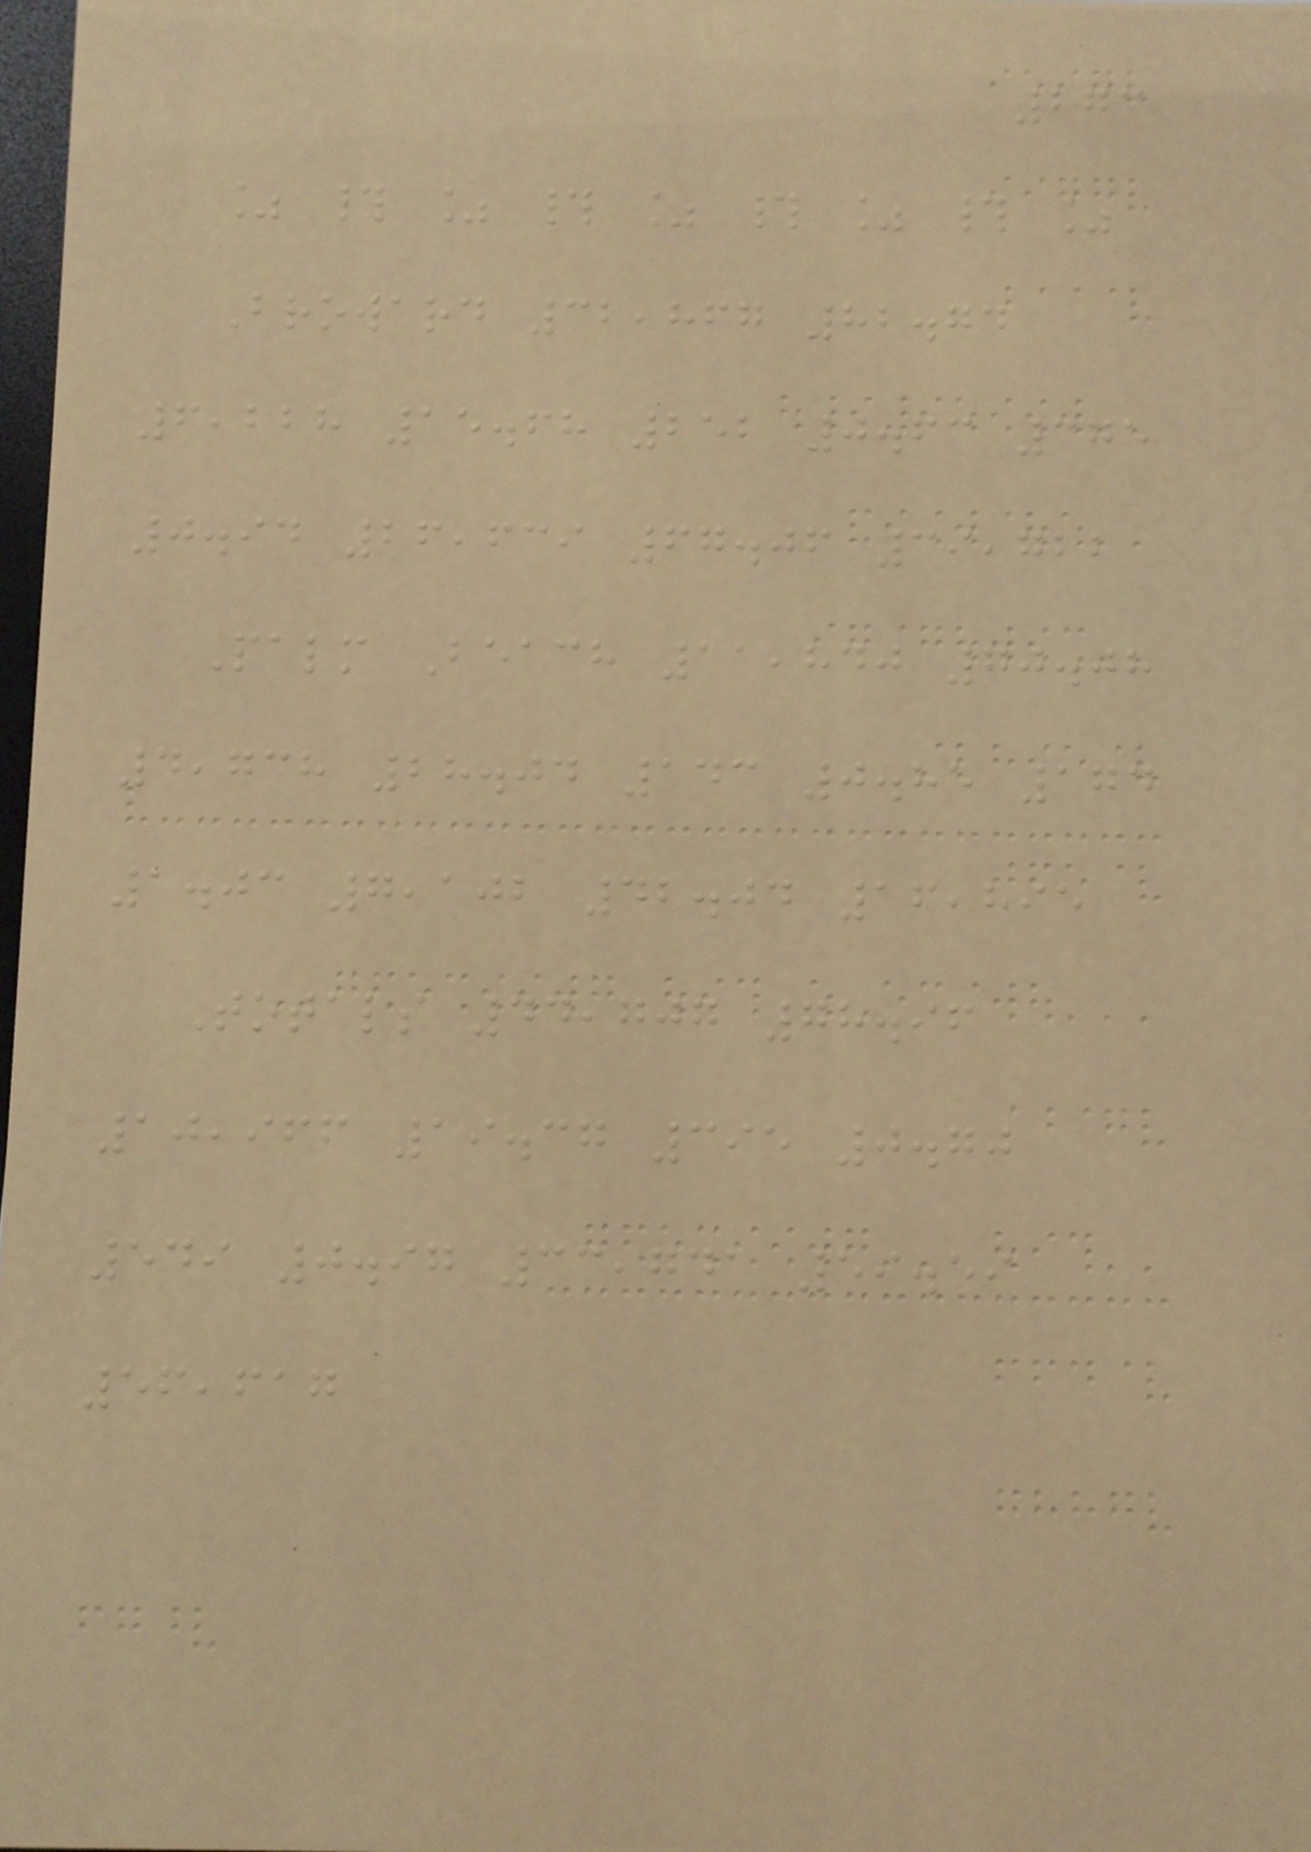273
% # % # % # % # %
Broward 32,867 82.74
6,228 15.68 252 0.63 375
0.94 26,639 67.06 39,722
Palm Beach 11,840 70.08
4,738 28.04 143 0.85 174
1.03 7,102 42.04 16,895
Totals 44,707 78.96
10,966 19.37 395 0.70
549 0.97 33,741 59.59
56,617
